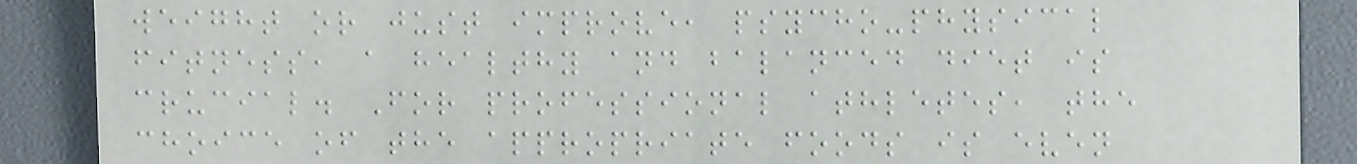weight or just improve, psycho-physical
fitness, a healthy and balanced diet is
crucial. For professional athletes, the
choice of the appropriate foods is even
